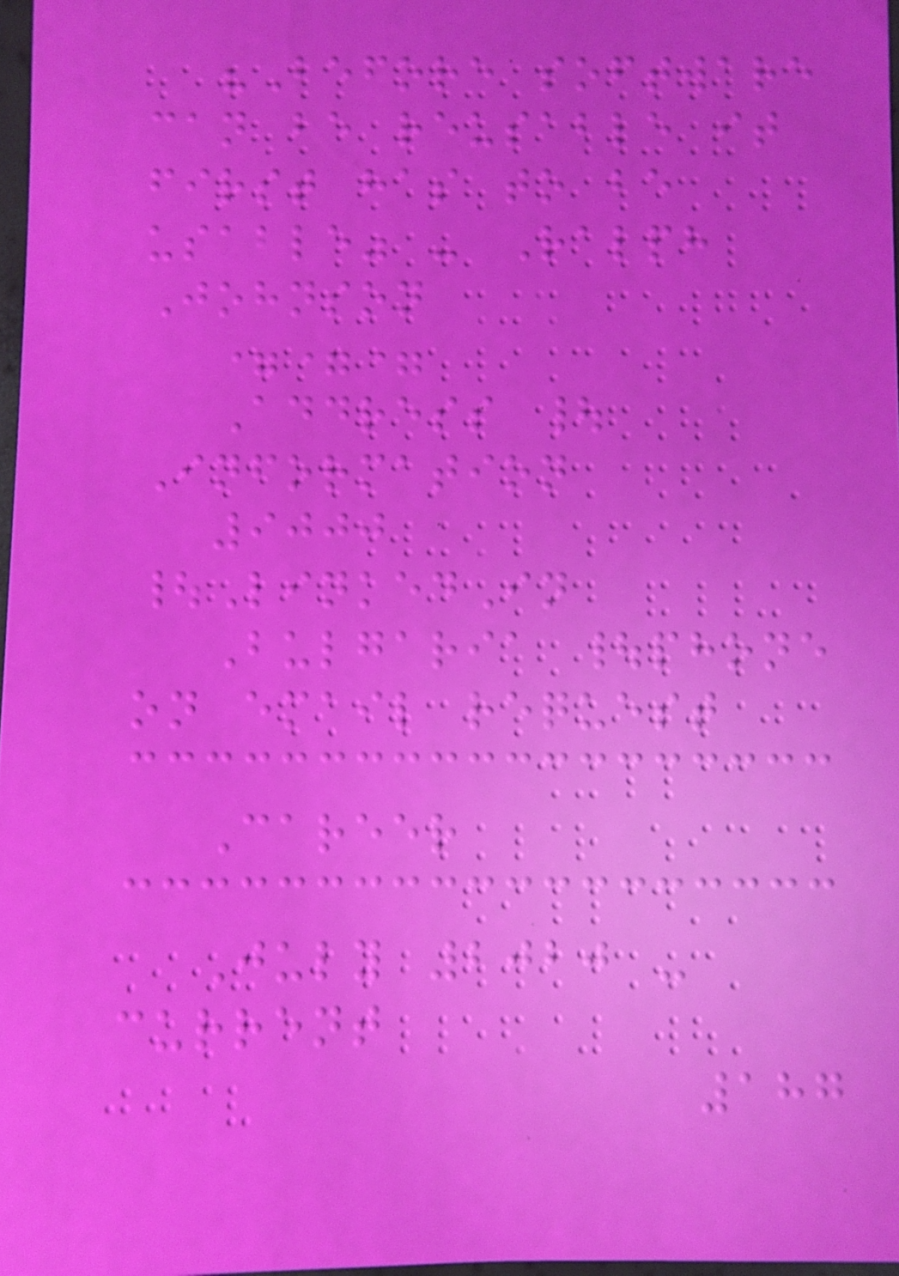"Before software
can be reusable it
first has to be
usable" - Ralph
Johnson
===
Address |
Information
9000
|LinkedIn
Bulgaria |phone
on email request
Career
July 2020 -
current
187
